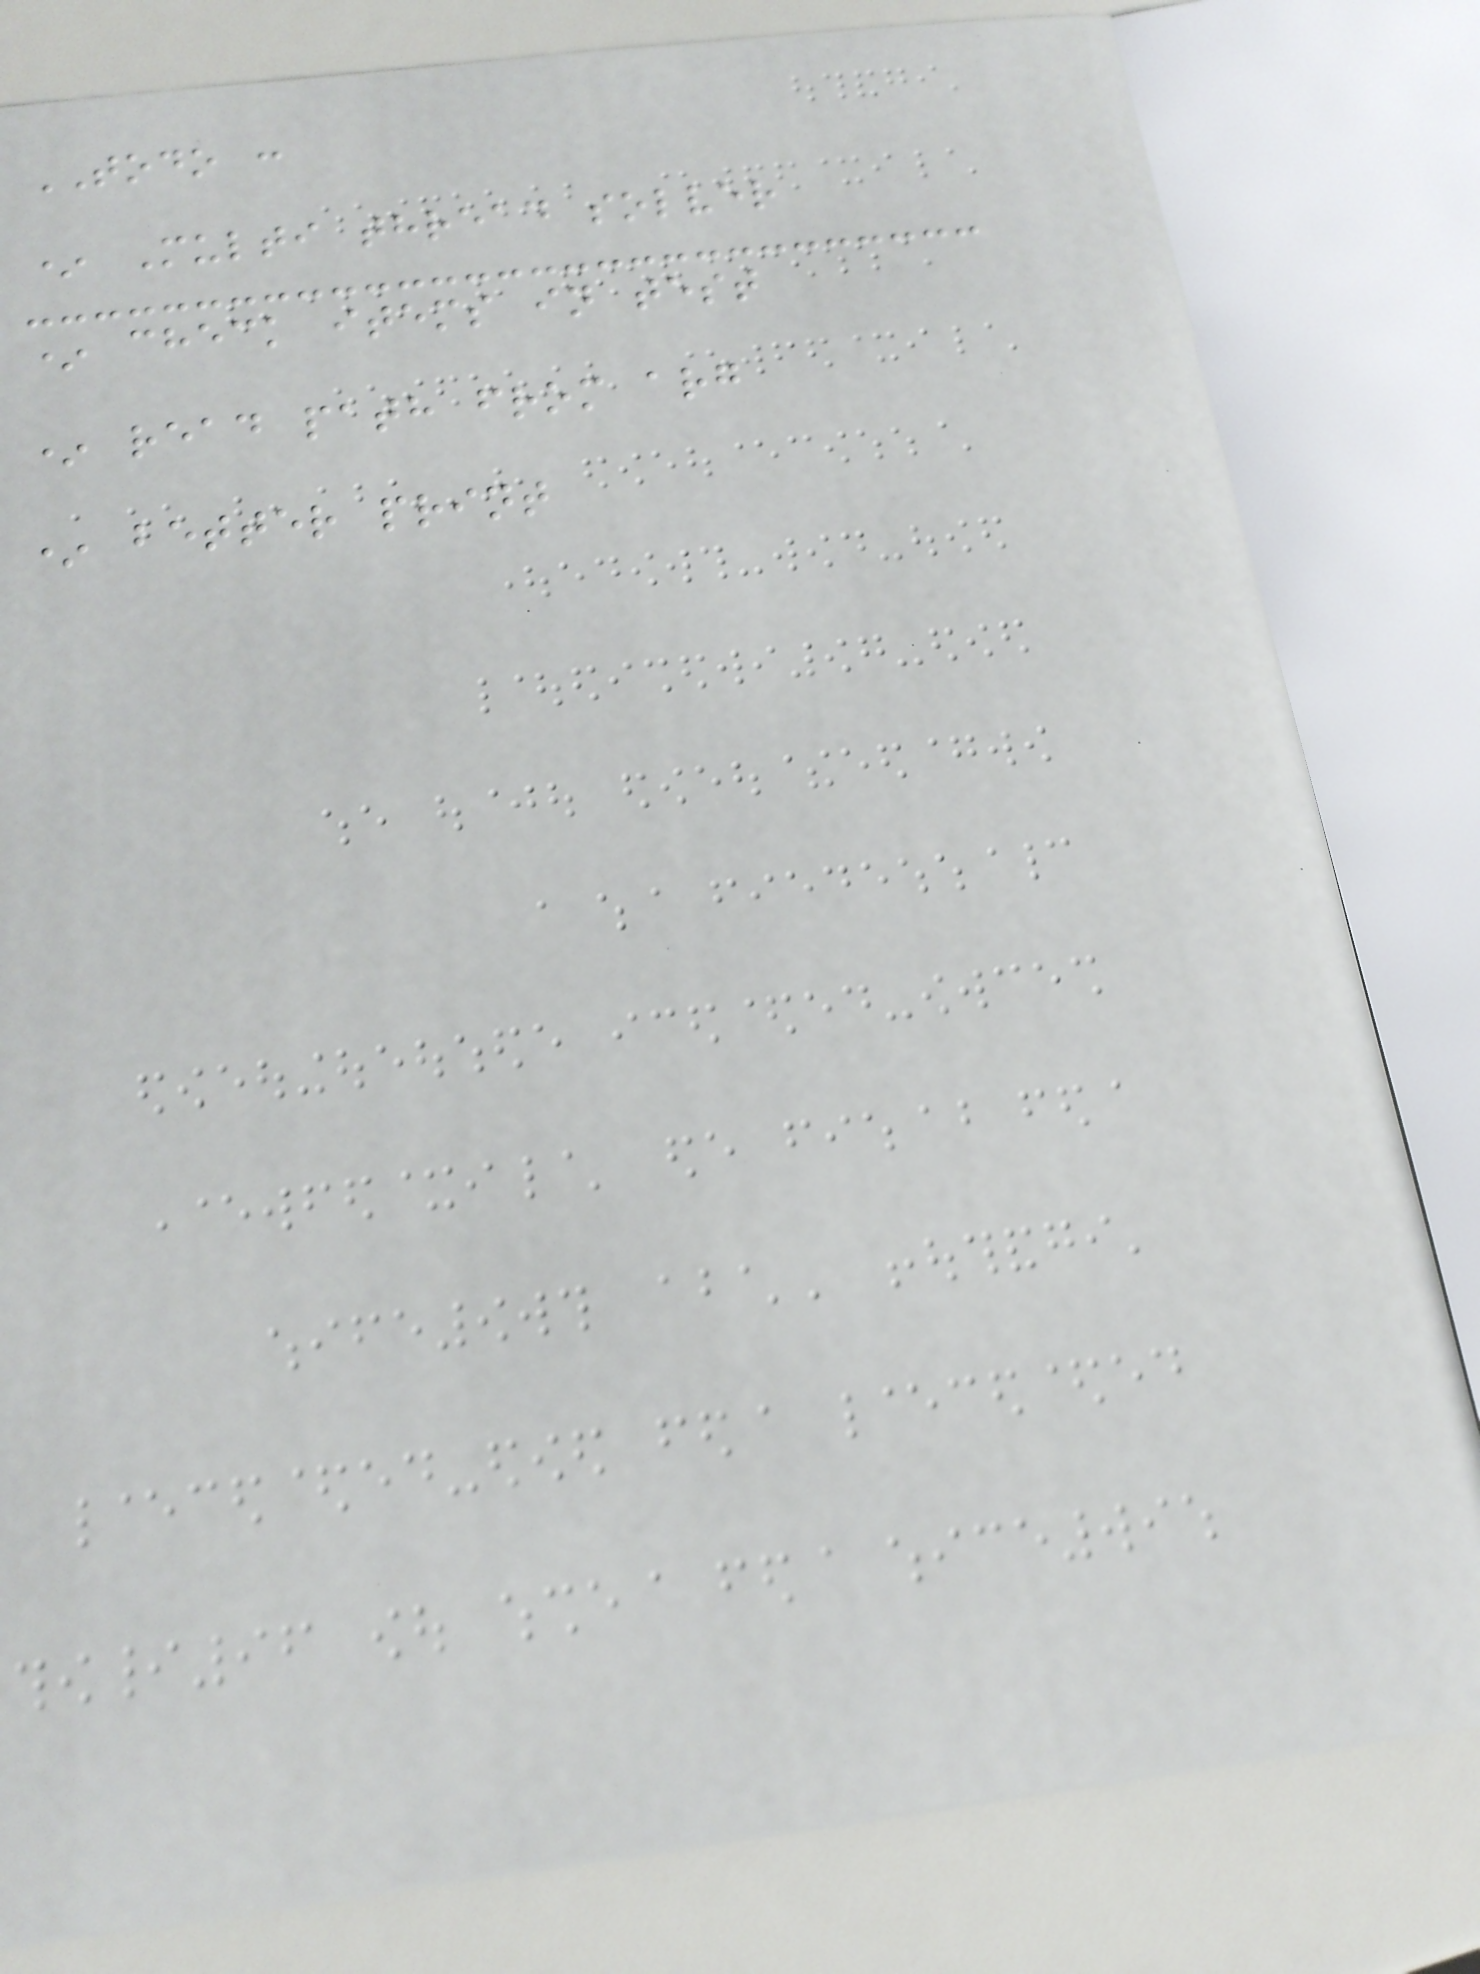TODO :
* Multi thread solver
* check items in test
* read path from arg
* better print
